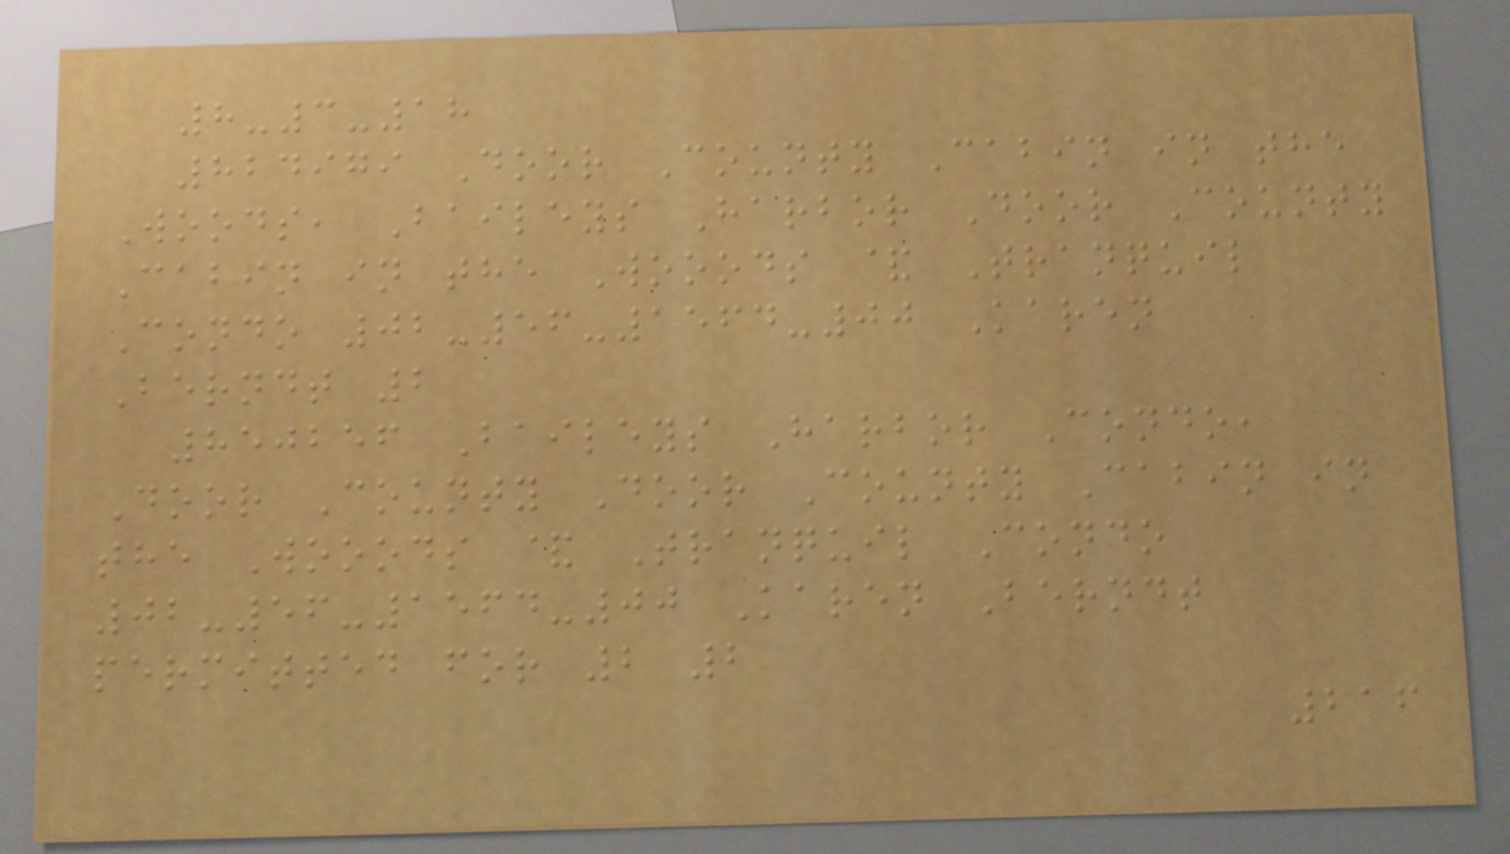8-3-18
824979 Door County Cabin in the
Woods, Baileys Harbor Door County
Cabin in the Wooods & Tranquil
Condo 02-56-1564-00 Karen
Berndt 2
850256 Baileys Harbor Condo,
Door County Door County Cabin in
the Wooods & Tranquil Condo
02-56-1564-00 Karen Berndt
permitted for 2 2
216
